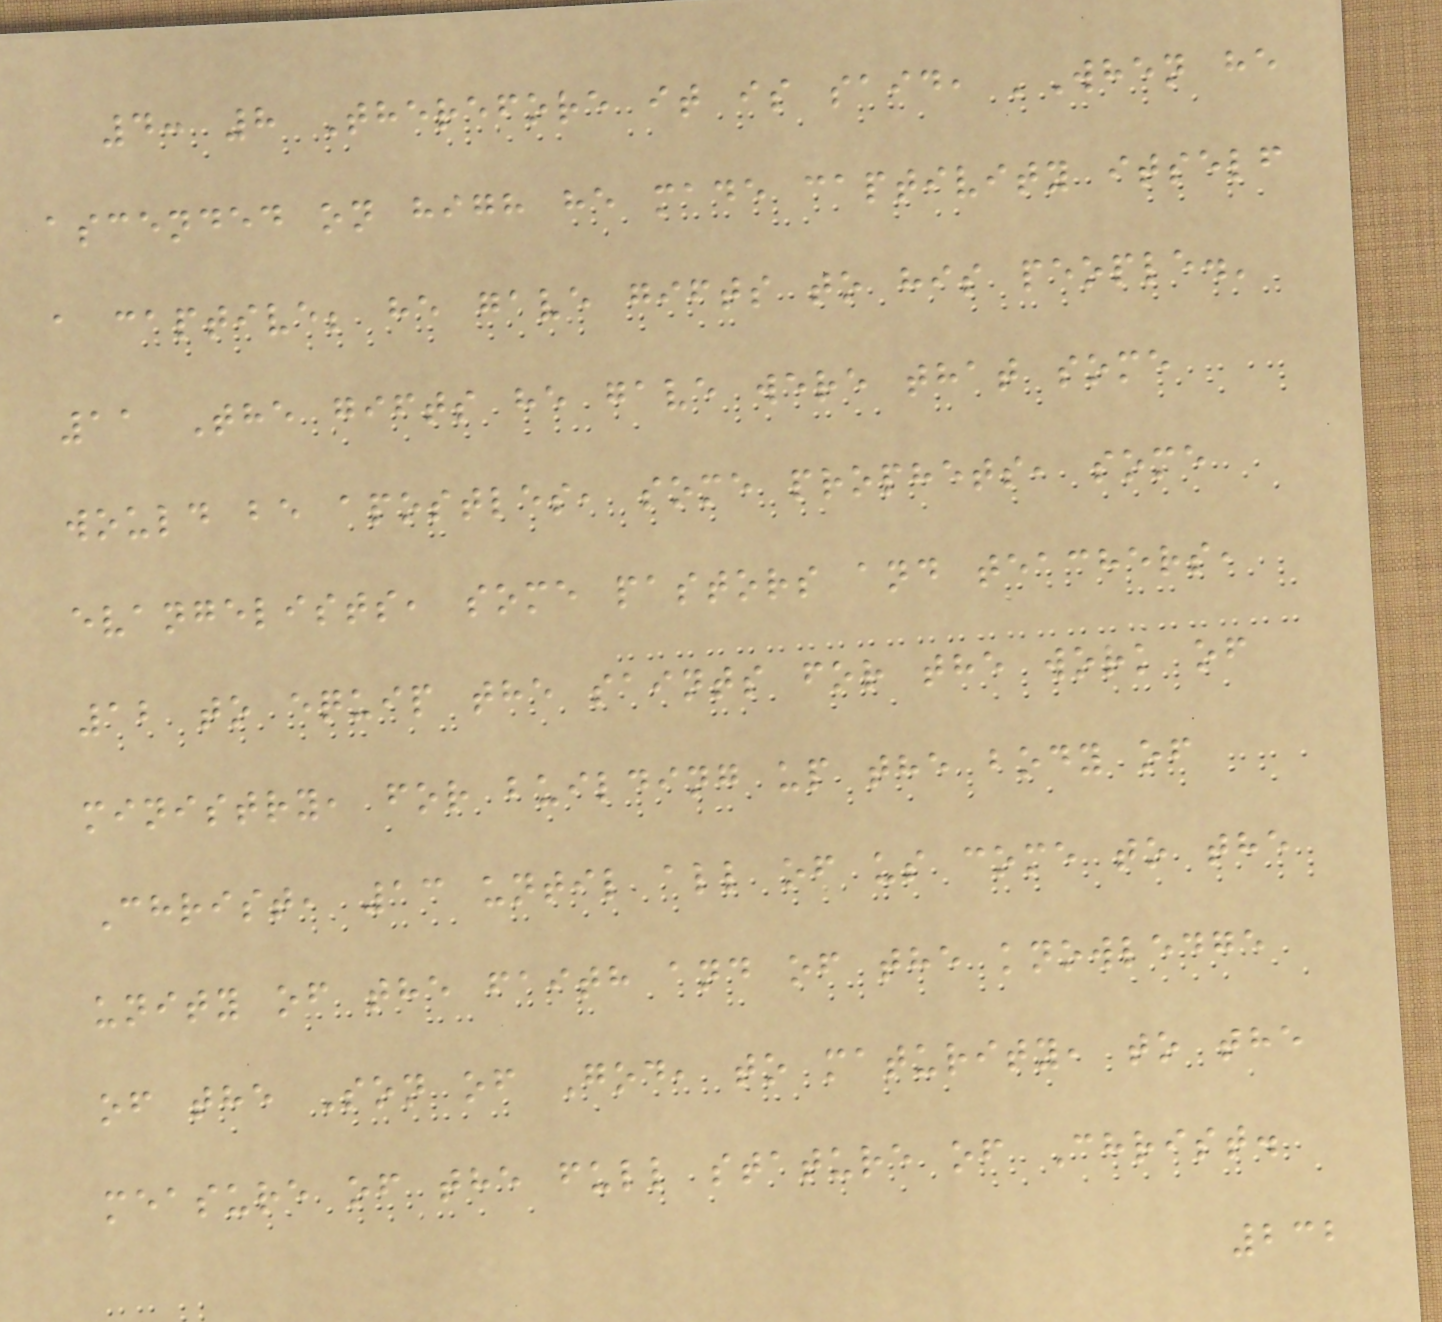4: 8 Therefore it is said, 'When he
ascended on high he made captivity itself
a captive; he gave gifts to his people.'
11 The gifts he gave were that some
would be apostles, some prophets, some
evangelists, some pastors and teachers,
12 to equip the saints for the work of
ministry, for building up the body of
Christ, 13 until all of us come to the
unity of the faith and of the knowledge
of the Son of God, to maturity, to the
measure of the full stature of Christ.
232
